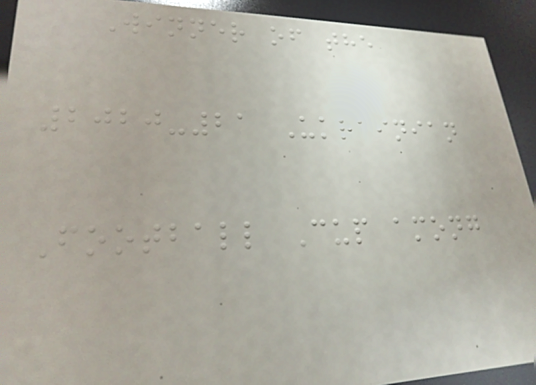Winner of the
2020-21 Ukrainian
Football Cup among
